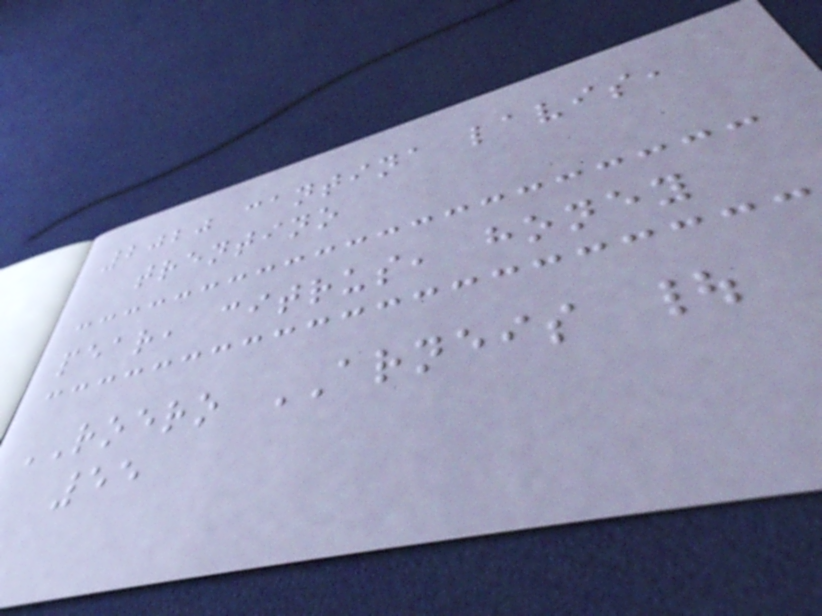2020 cantina lavis,
trentino
pear, citrus, honey
ROERO ARNEIS |
55
